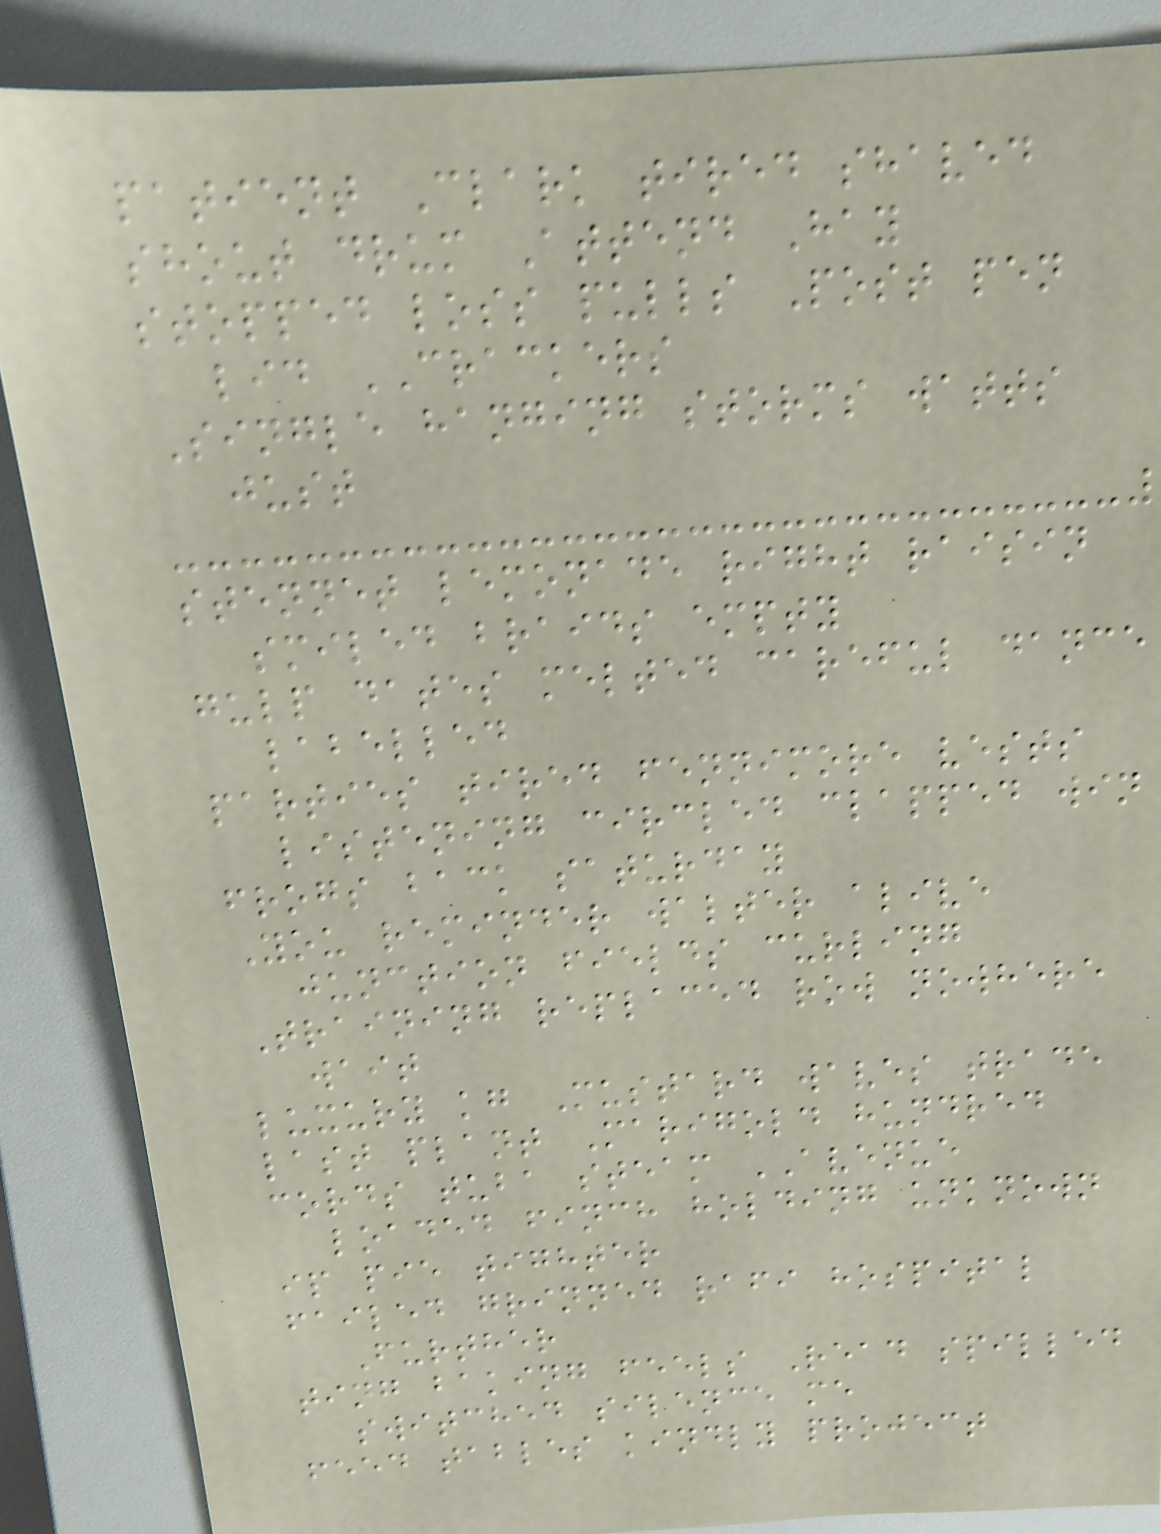patient Clark tired shaved
shout drum Attend Hay
stopped loss pulls Post pen
lid CRACKERS
Single hanging storms watts
just
stennet lemonade right raisin
smiled braids empty
gulp dates melted careful dance
labelled
parties tired fennimore vests
listening circled clapped win
frogs back saturday
You reminder walter alive
junction fields curling
Training replaced row nowhere
wait
luxury kg Mustard waves trade
last plant Marigold hundred
cords tuba steam AVENUE
loaded finch holding unknown
ip pie tighter
failed grinned rafi hospital
Further
ting baking feels Read spilled
switched silence me
feed tables kindly project
